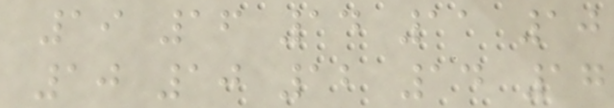19 16 14 11 10
10 10 12 14 17
